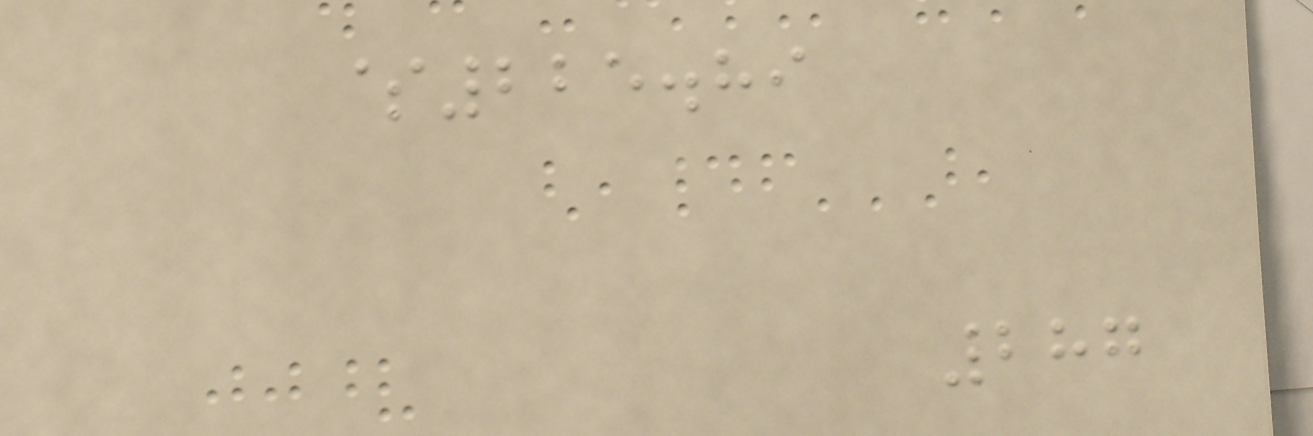$225.89
287
